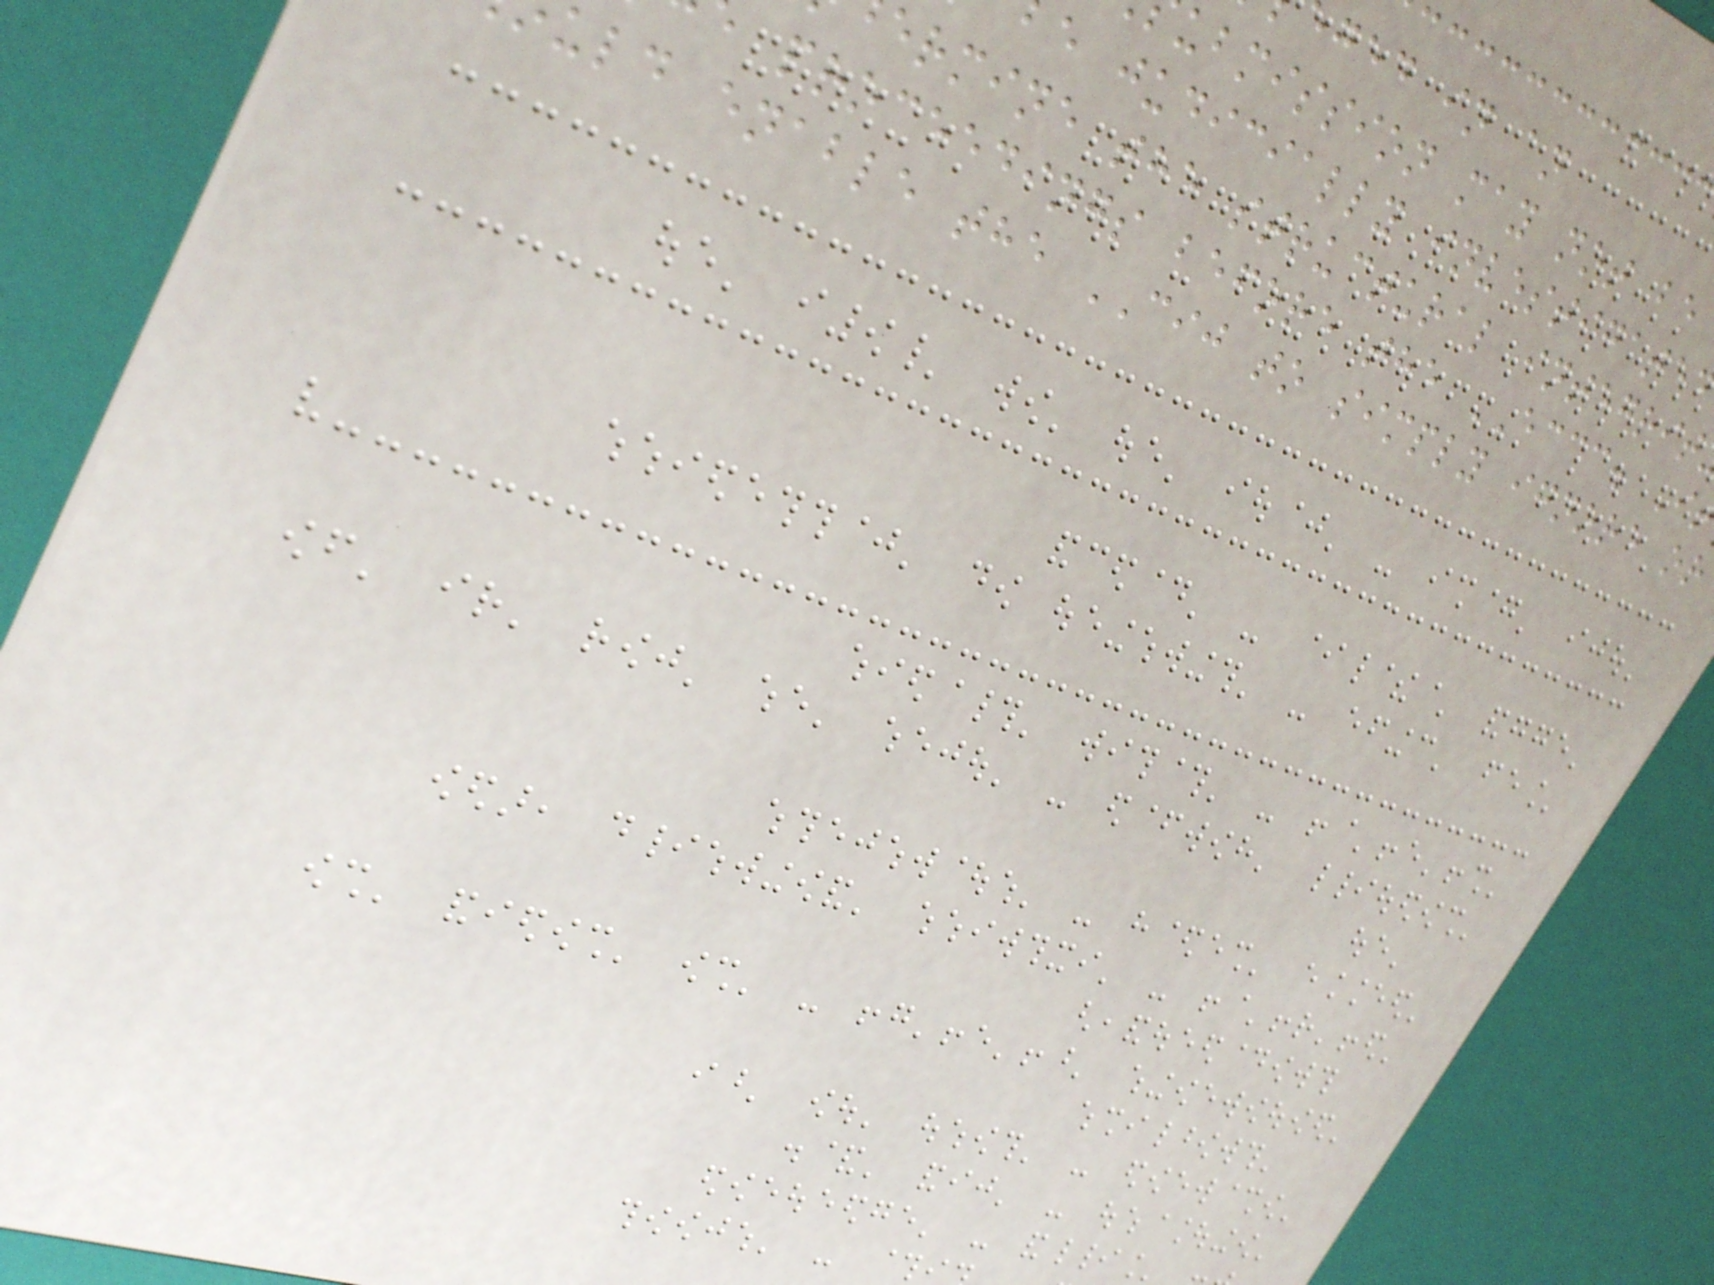ged in an
ubmission may not be
e judicially investigate
ermine the structural integrit
proceedings before the ECCC. I
uld enable the CIJ to simply ignore or
